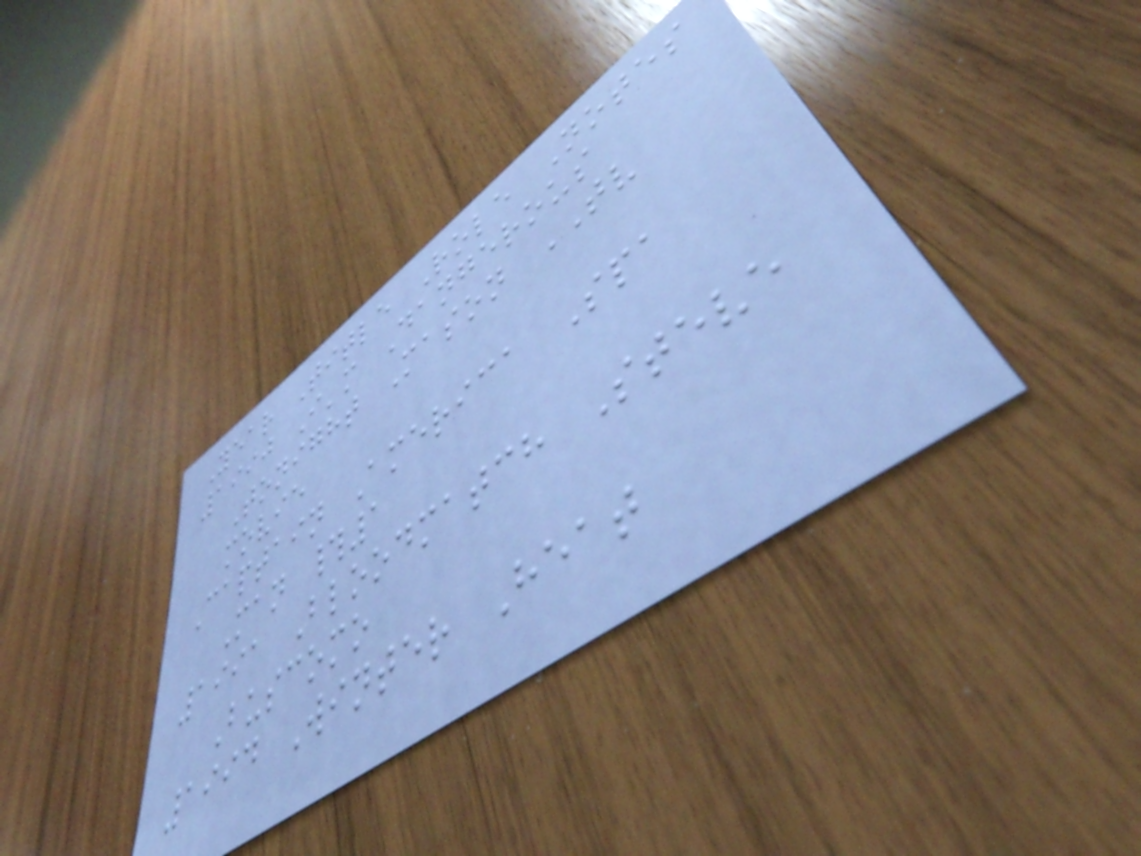Year Title Role Notes
1990 I'm Dangerous
Tonight Mason TV
movie
Captain America Spa
Man #1
1991 Bloodmatch Steve
Buscomo
1994 Winter Heat
